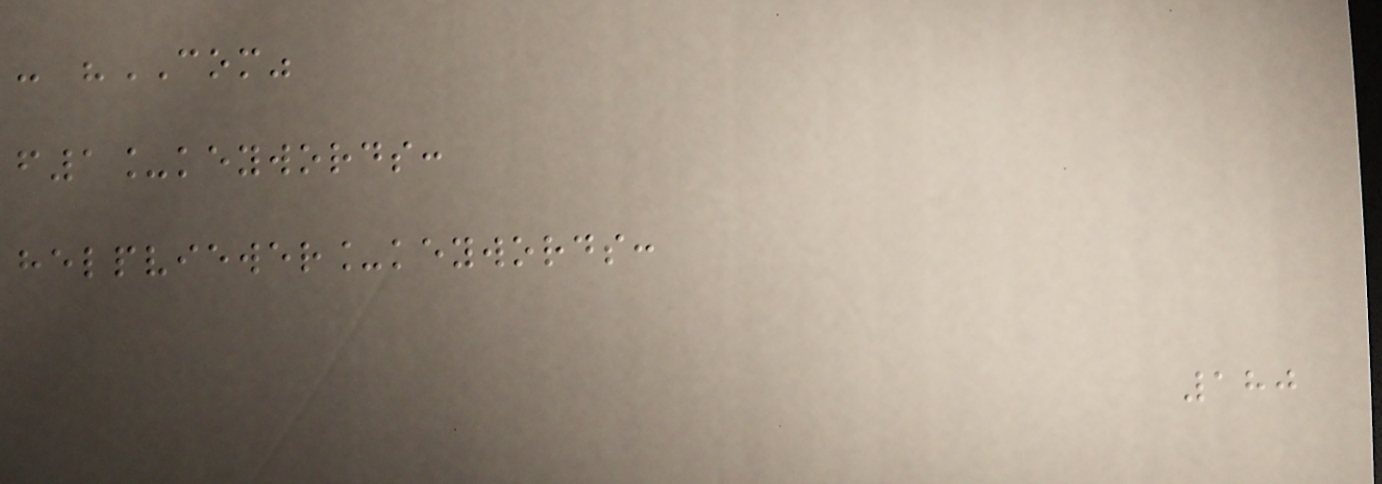- "COM"
f1_keywords:
helpviewer_keywords:
180
